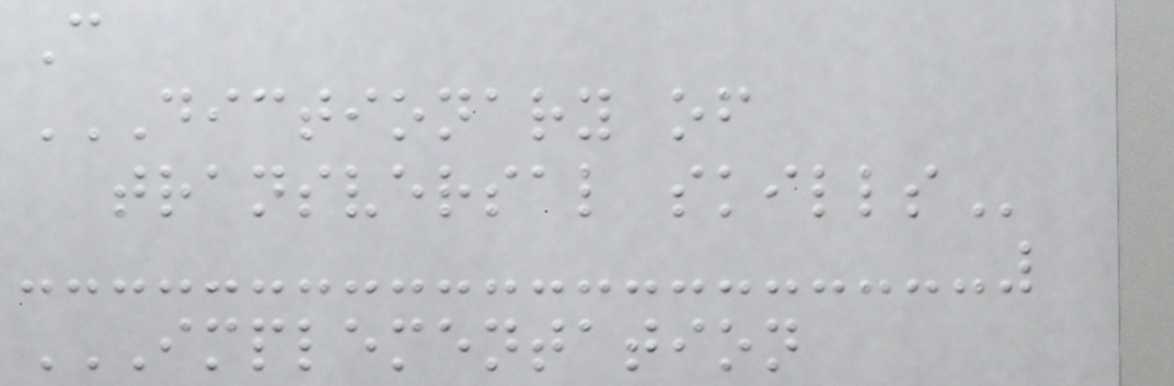C
DICTIONARY OF
TRANSVERSAL SKILLS
IMPLEMENTATION
